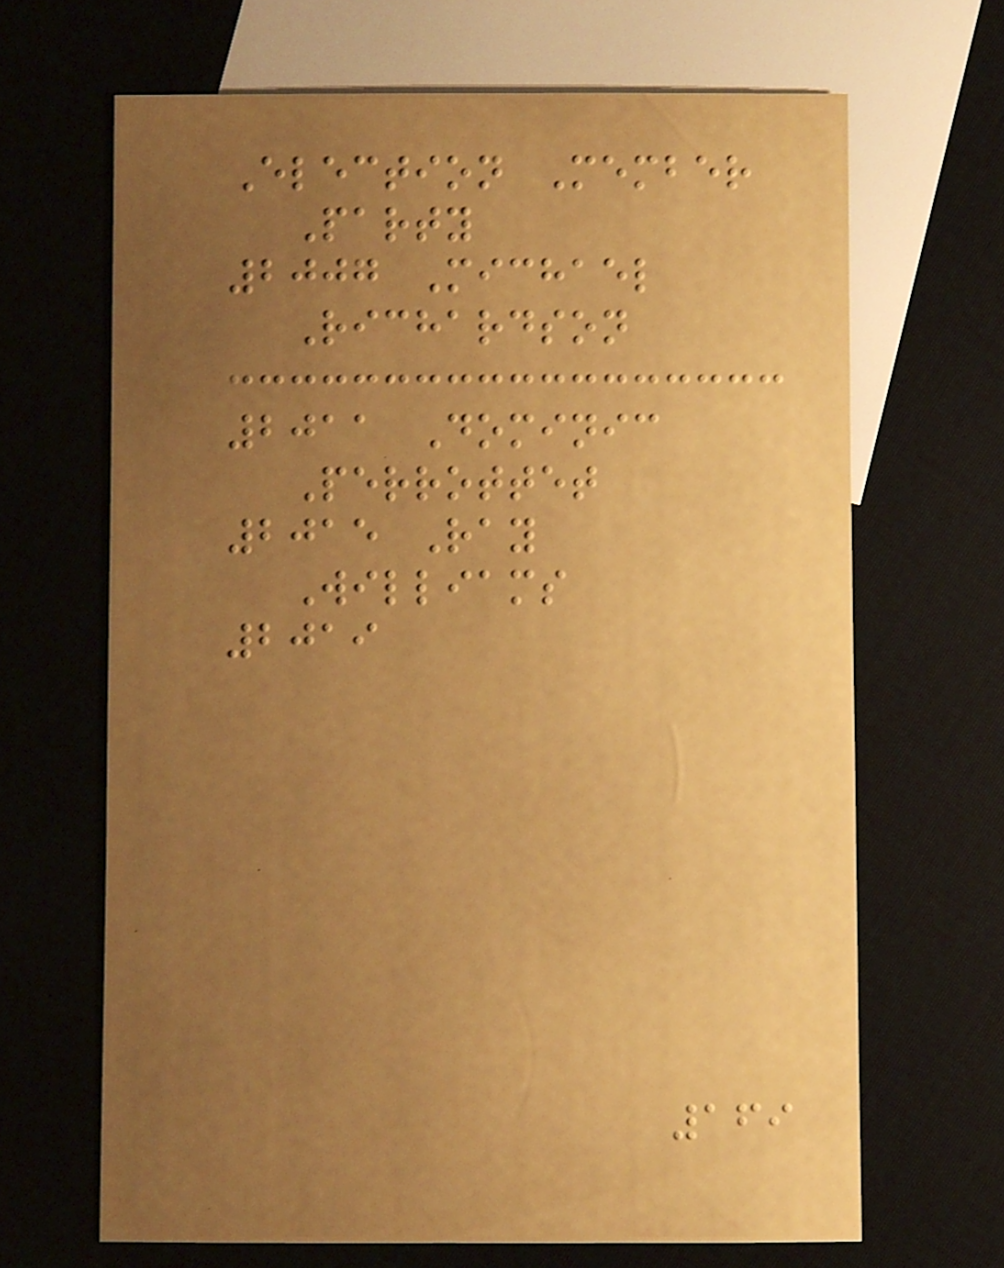Election Member
Party
2007 Michael
Richardson
2011 Dominic
Perrottet
2015 Ray
Williams
2019
169
